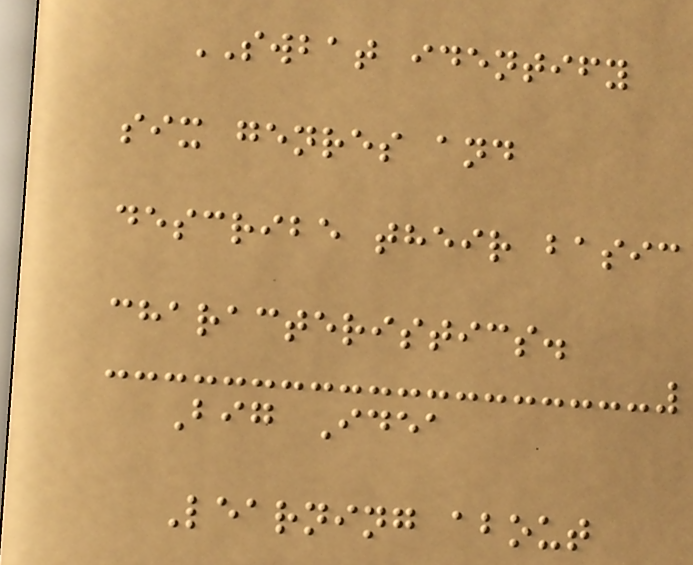SWBAT identify
six genres and
describe their basic
characteristics.
Big Idea
Learning about
